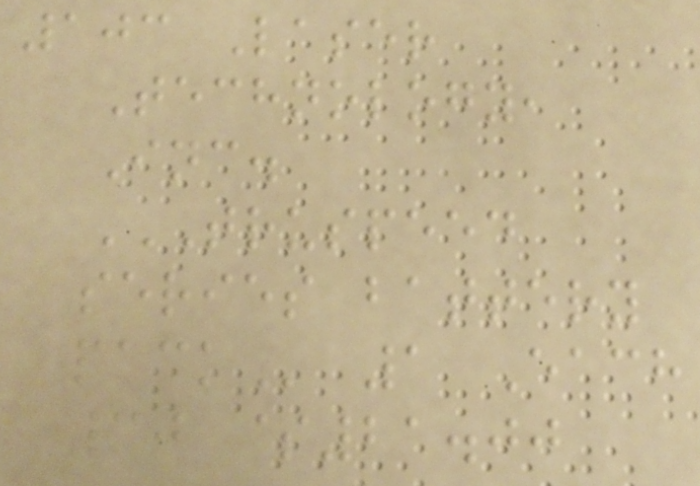103 Laser
Technology,
Inc.
TRUSPEED
SERIES BATTERY
PACK 1 Each
30 $21.00
